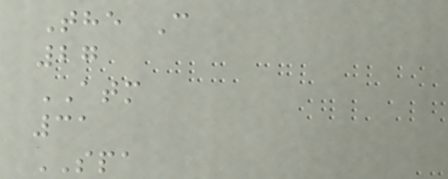The C
27
ATM
31
SPA
